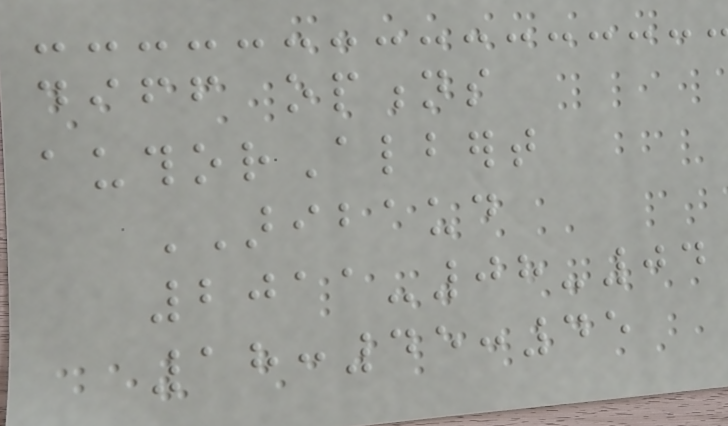diff options
authorAlbert
ARIBAUD
2011-08-04
18:45:45
